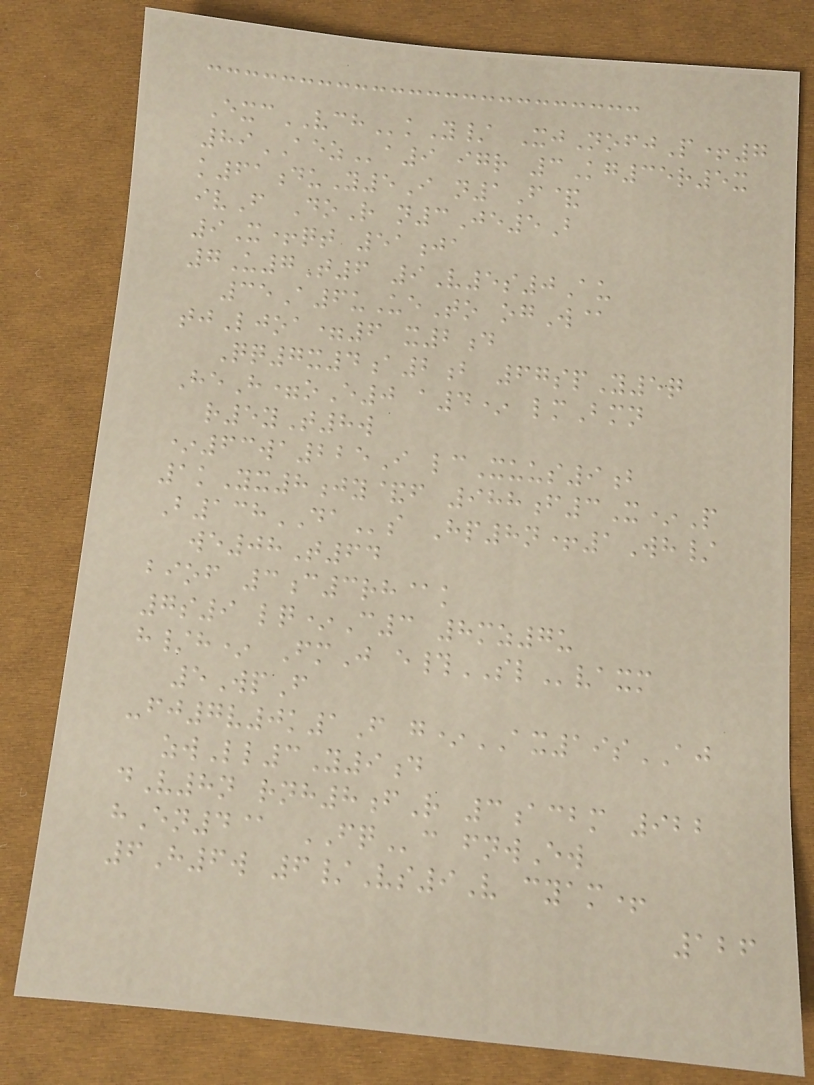ExcVCHkY/ XjNofjP+7
89AEZa9 igr 3Kg35r5x
k61duY5I n1F&
ivF DoR n3Je5B
9X+qt 51ja
7U7T6 9V5s0Au
35A6uUeTo ogW@
tjLjoa=6 x2d
Qq7x4a2b 67spY5q
HeH=oE0 a4* lmBmn
r5yT8w
*63wa225I lcXuus9b
1kYx8jy&f 988f3X*P
B138DAs Hp8n+1Wh/
we08T64
biof 3c3rh@k
7s9 lq*C3 8mz7u
h/h* FmJ e#SLvaxm
5WpF
-fj7v0k1F g*AX19sAJ
zwLl3Y9d
dV8n rnh8fR 3acbm 922
hEn4@ FQc fnwEw
6H6w 6/Vs9V cyam+
126
